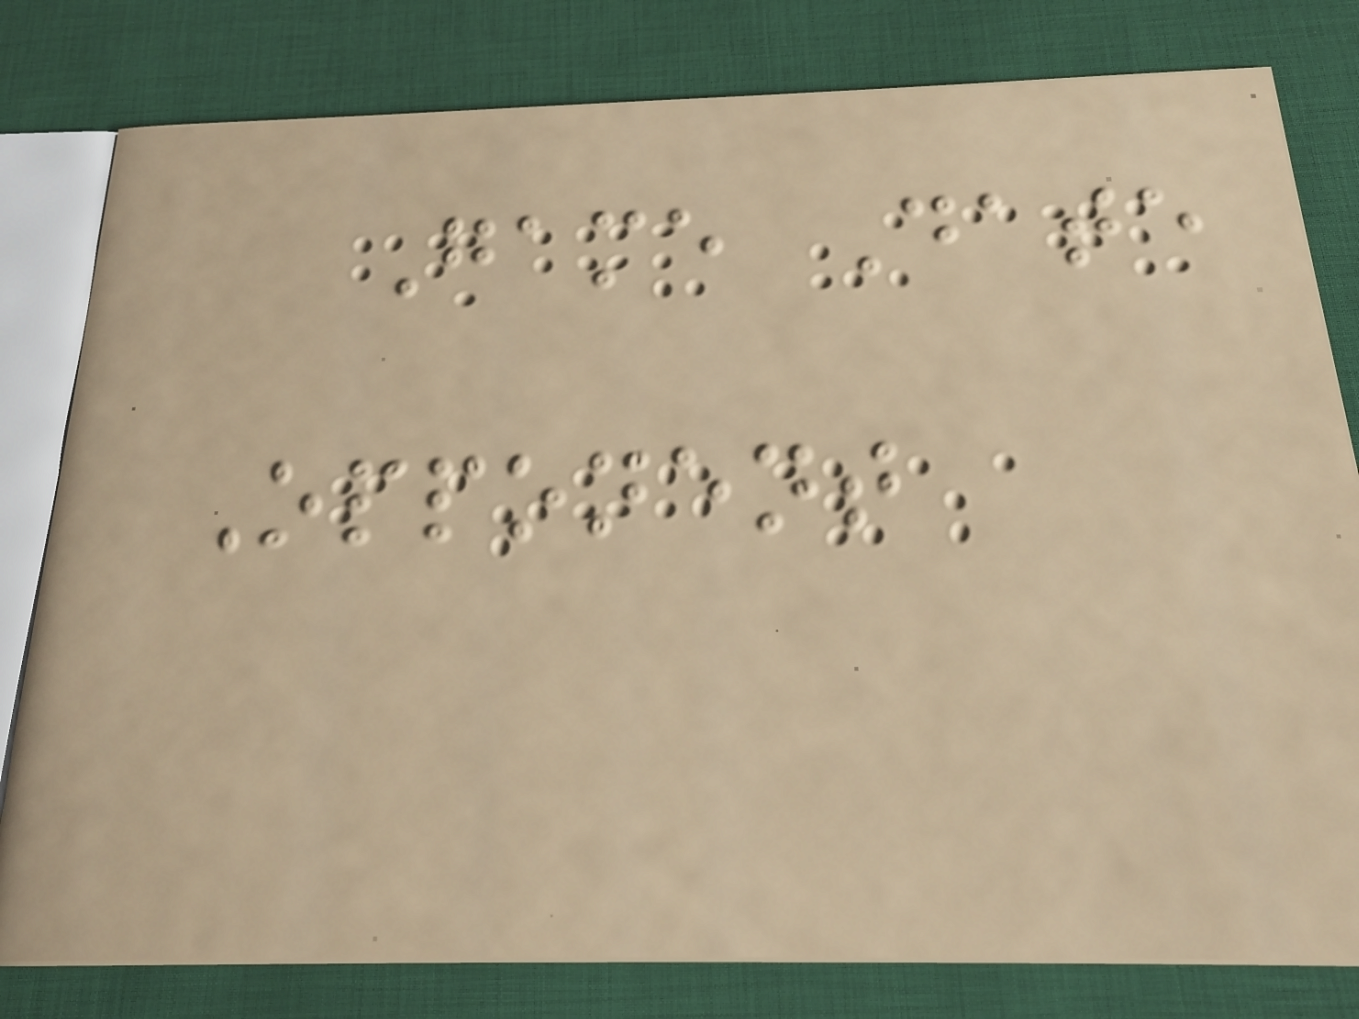Game Date
Opponent
